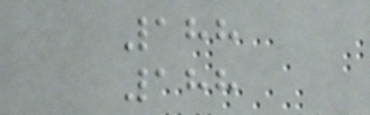188
188
